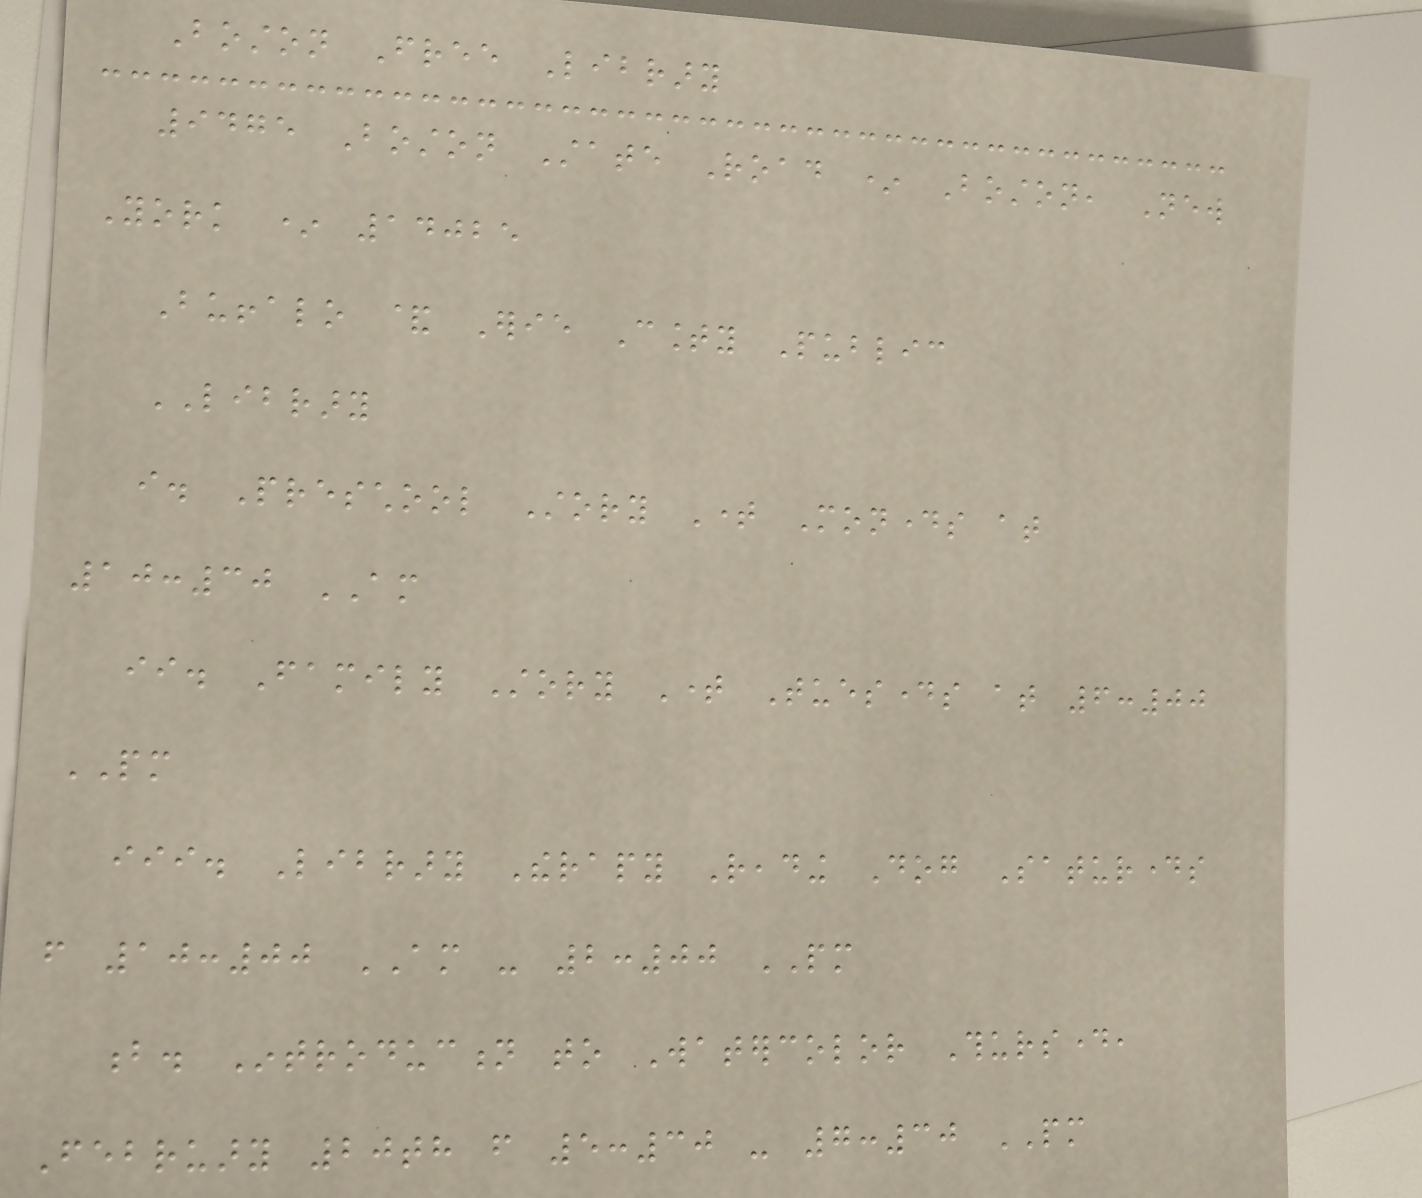Boston Free Library
9475 Boston State Road * Boston, New
York * 14025
Buffalo & Erie County Public
LIBRARY
i. Preschool Story Time Mondays at
10:30 AM
ii. Family Story Time Tuesdays at 6:00
PM
iii. Library Therapy Reading Dog Saturdays
from 10:00 AM - 2:00 PM
b. Introduction to Watercolor Thursday,
February 20th from 5:30 - 7:30 PM
